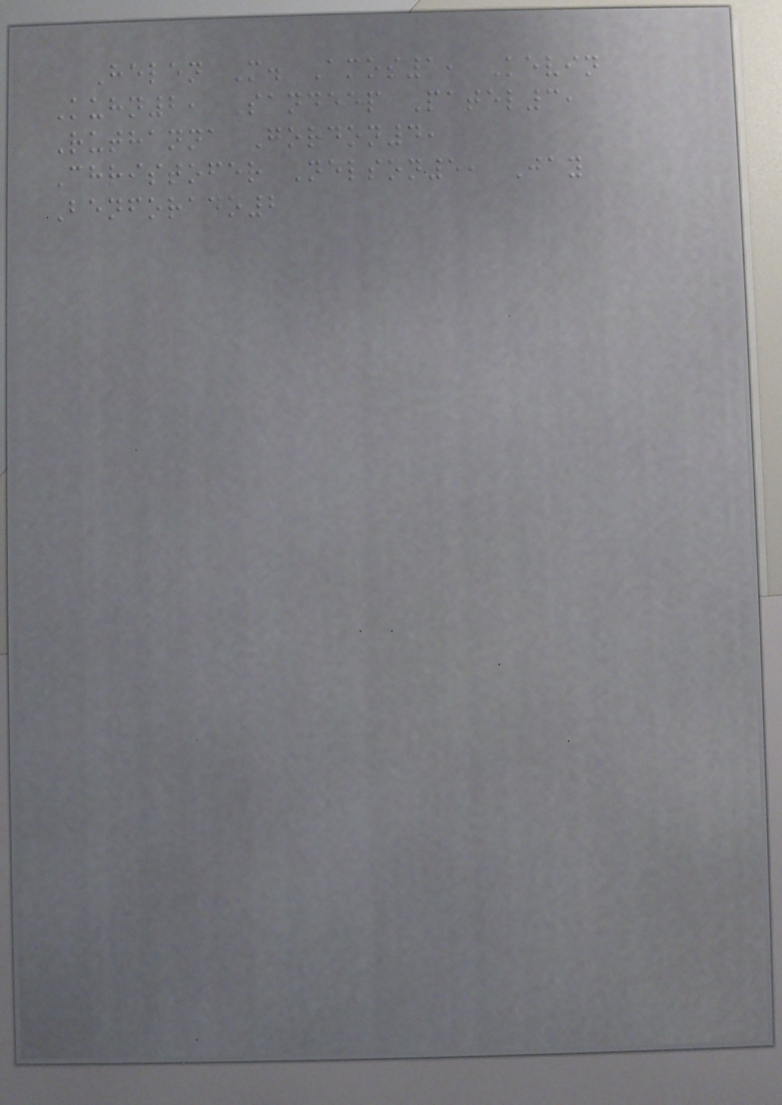Helen M. Amos1, Kevin
Kuhn2, Sandeep Patel3,
Ruthanna Gordon4,
Christofer Nelson5, Jay
Benforado2
